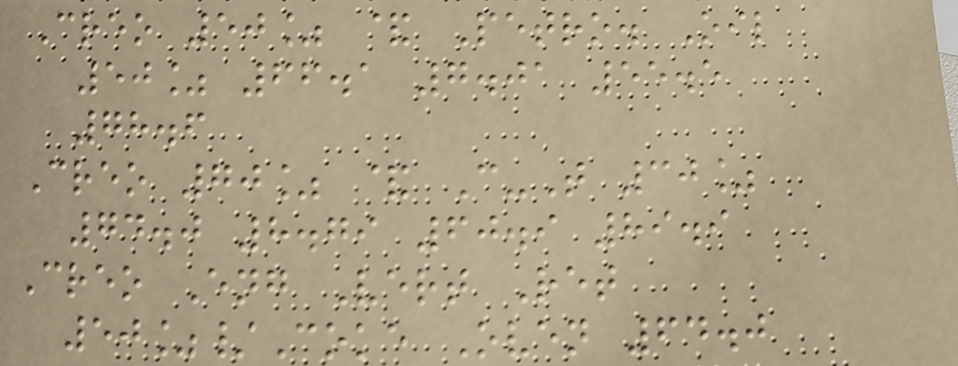Creo 50% & Petro. Oil
50% 66.1 7.01 55.5
78.6
Creo 70% & C-T 30%
74.0 8.79 60.9 89.9
Creo Eng Vert Ret
50%/Coke Oven 64.0
